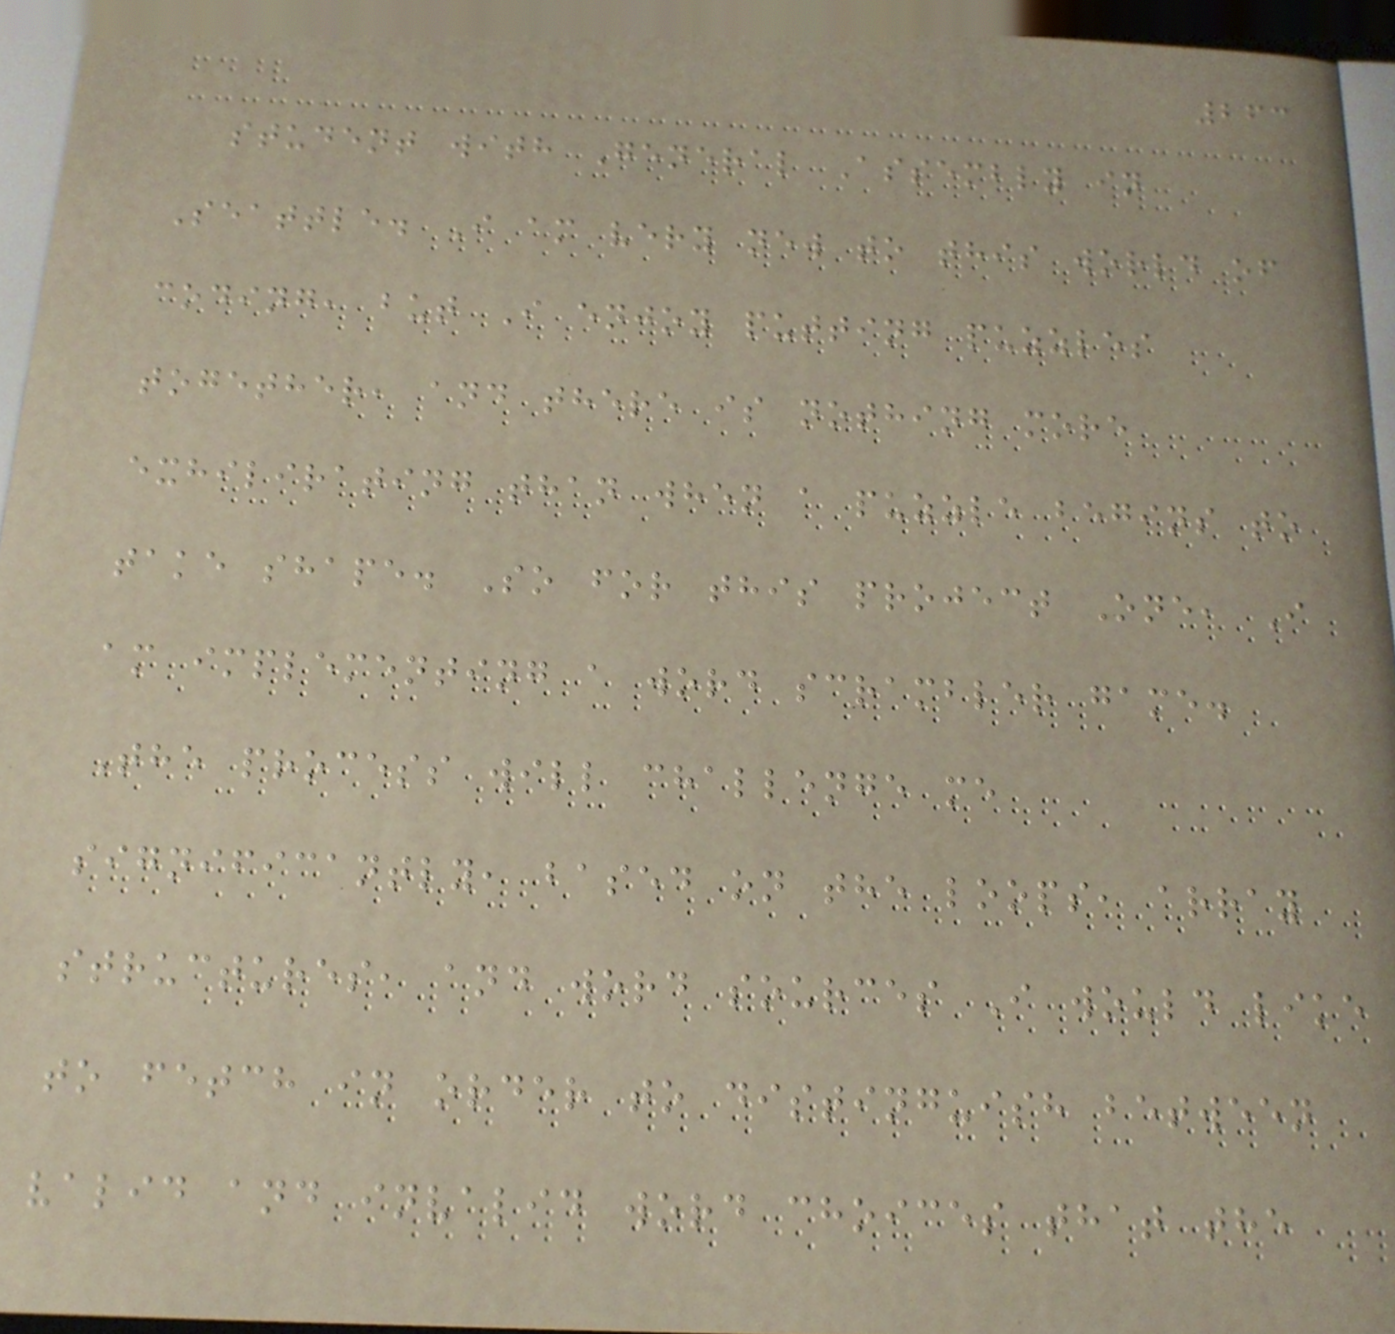263
student with General Assembly in
Seattle. I am very new to this world of
coding, but I enjoy putting puzzles
together, and there is nothing more
exhilirating than when a puzzle begins to
take shape. So for this project One, I
am implementing a word scrambler game.
The process will challenge me
significantly, based on the loops, array
structures, and word sources I would like
to fetch in order to distinguish between
valid and invalid word choices that the
